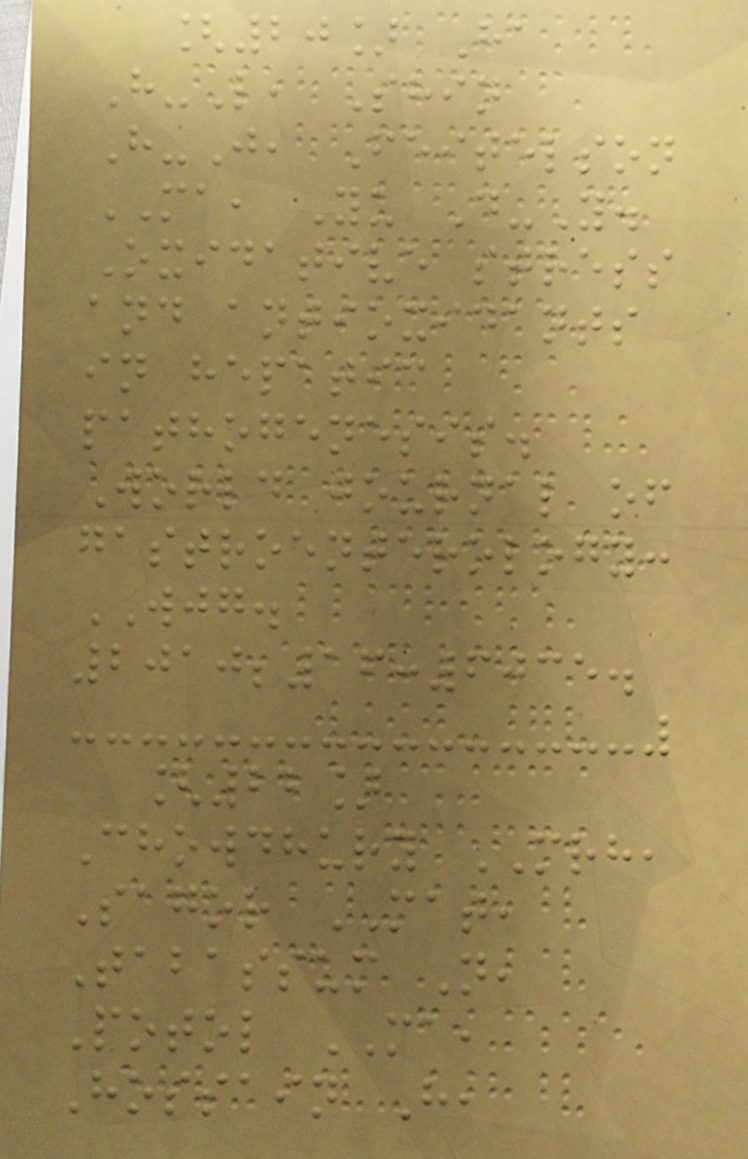[20] Ha
H-L, Shin
H-J, Feitelson
MA, Yu D-Y.
Oxidative stress
and antioxidants
in hepatic
pathogenesis.
World journal of
gastroenterology:
WJG.
2010;16:6035.
[22]
Chowdhury MRH,
Sagor MAT,
Tabassum N,
Potol MA,
Hossain H,
